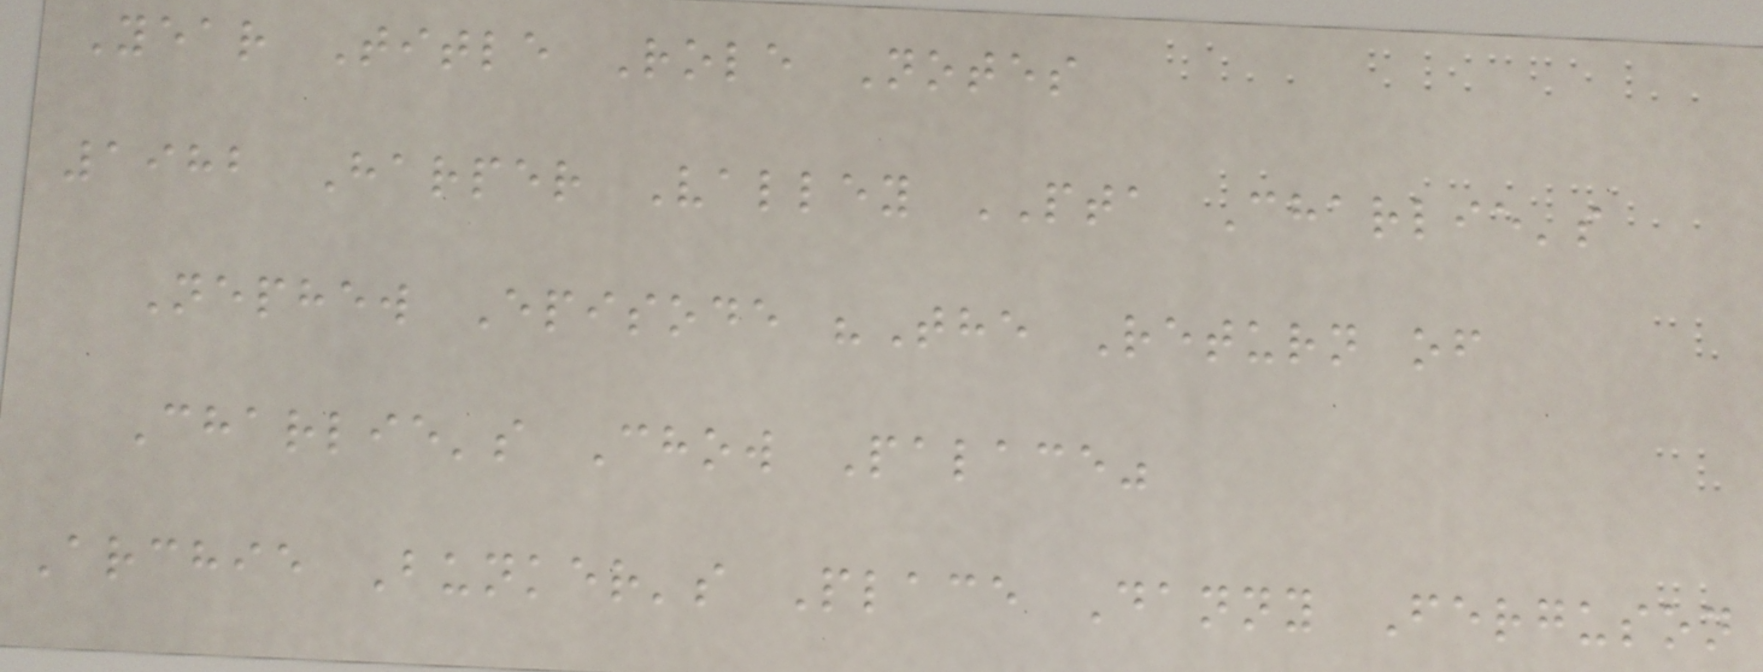Year Title Role Notes
1982 Harper Valley PTA Charlie's
Nephew Episode "The Return of
Charlie's Chow Palace"
Archie Bunker's Place Danny Ferguson
